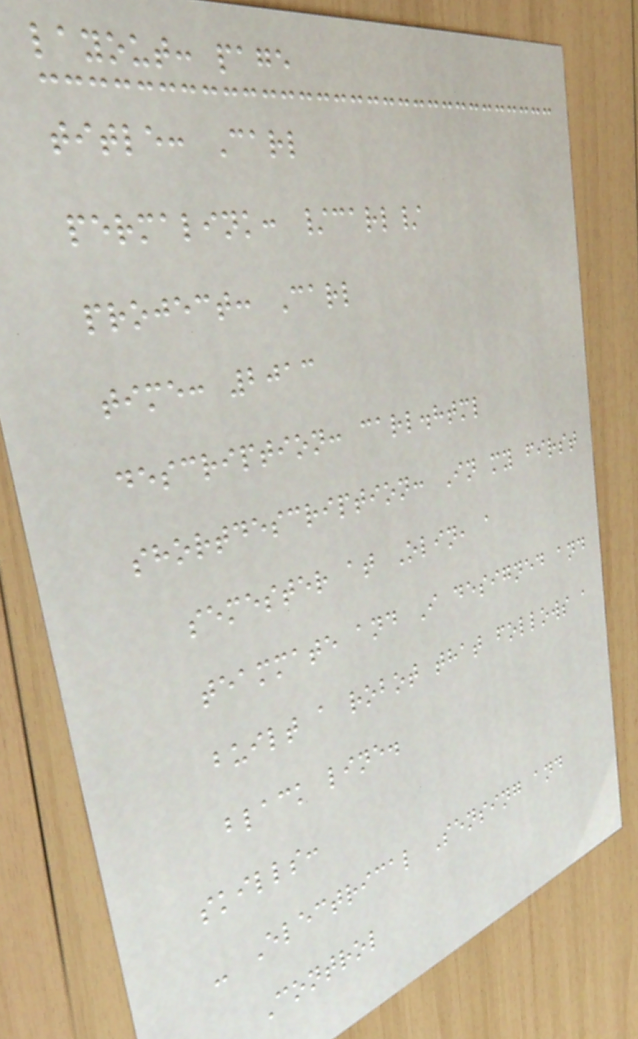layout: page
title: Carl
permalink: /carl/
project: Carl
time: 2013
description: carl.html
shortdescription: In my first
semester at Olin, a
teammate and I designed and
built a robot that follows a
black line.
skills:
- Electrical Sensing and
Control
